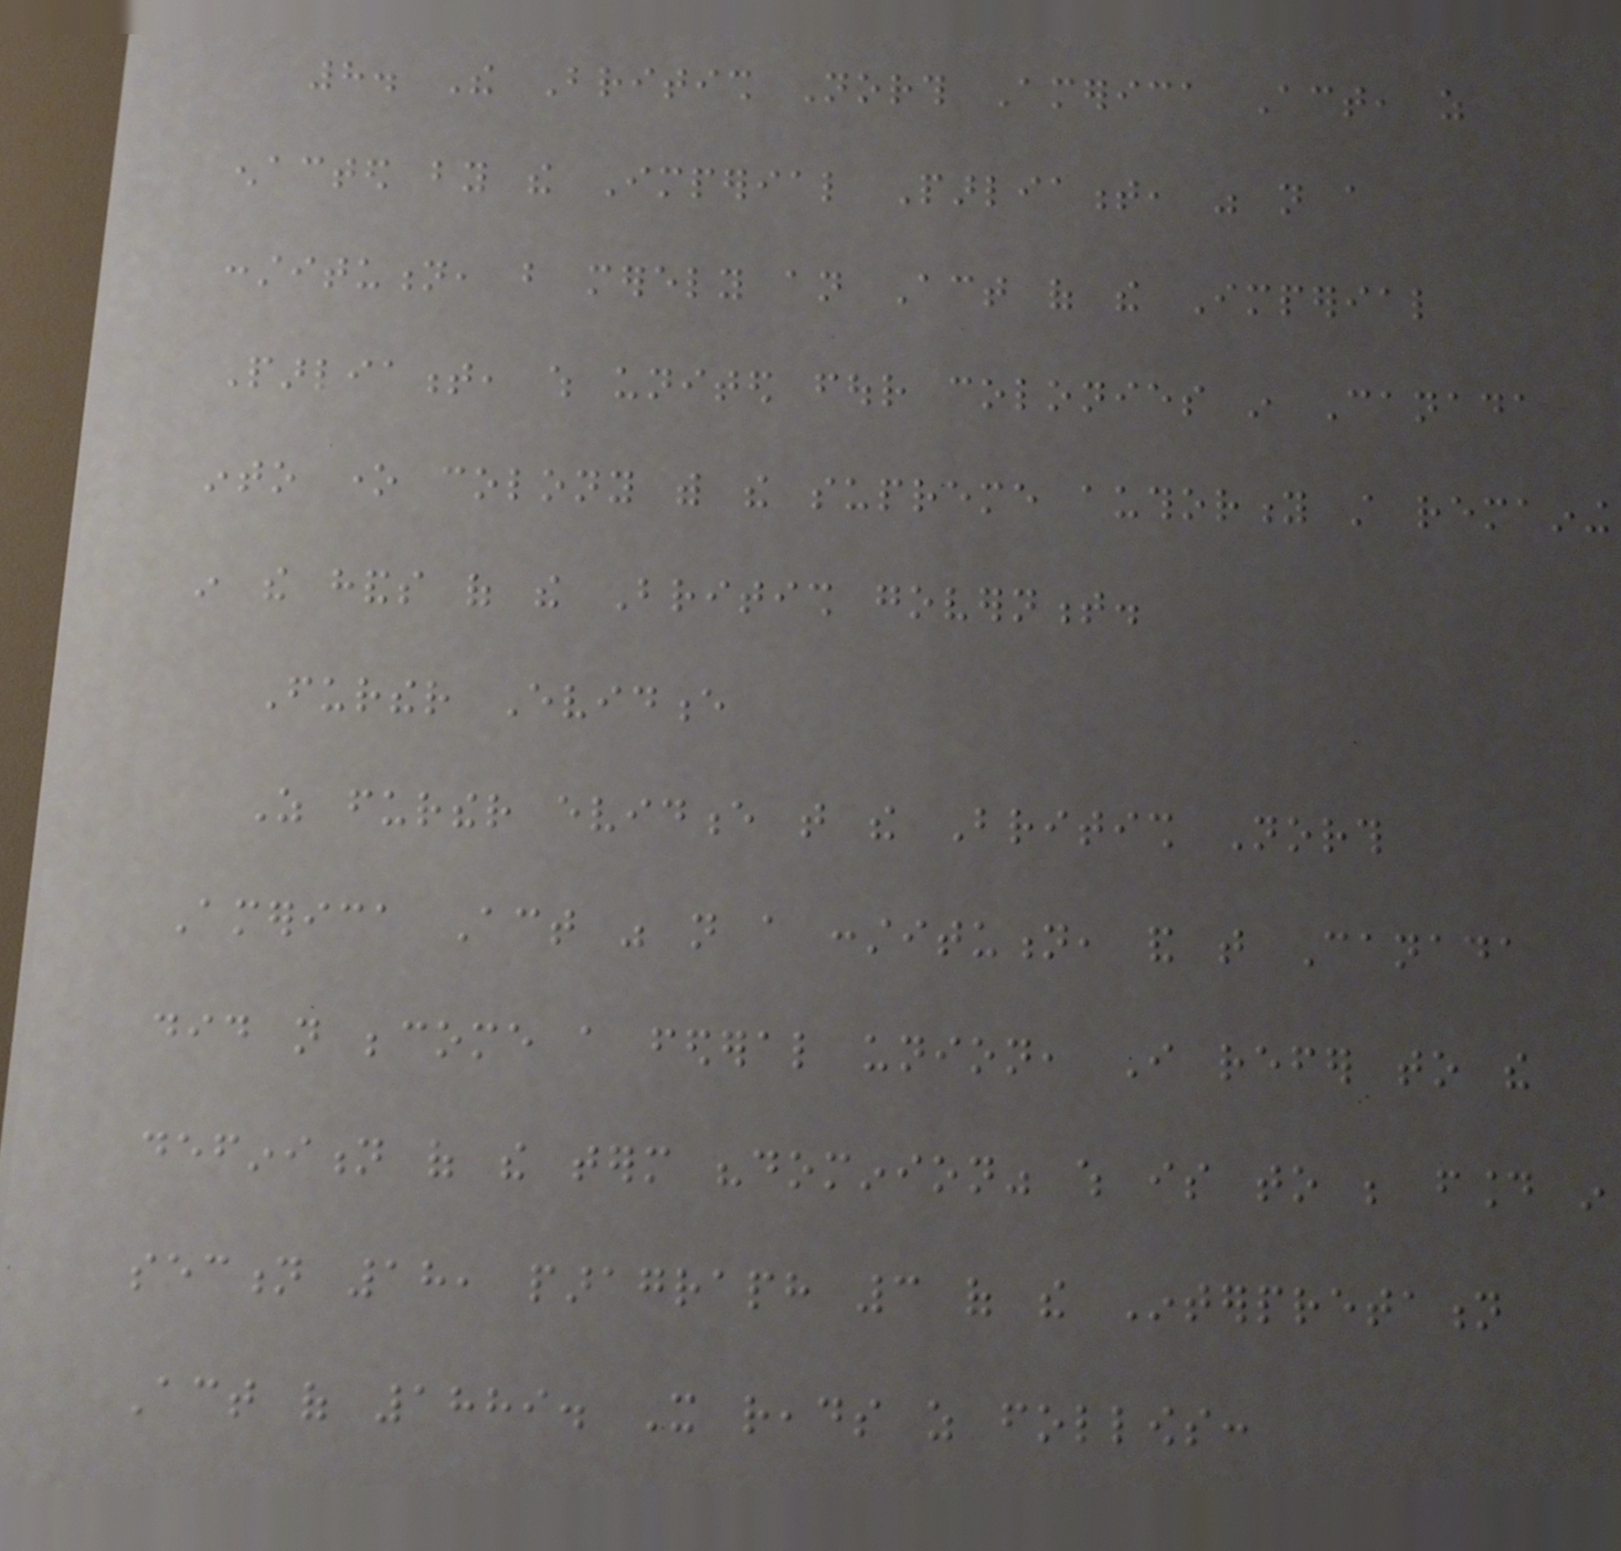8. The British North America Act, as
enacted by the Imperial Parliament, was not a
constitution, but merely an Act of the Imperial
Parliament, which united four colonies in Canada
into one colony with the supreme authority still remaining
in the hands of the British government.
Further Evidence
As further evidence that the British North
America Act was not a constitution, and that Canada
did not become a federal union, I refer to the
definition of the term "dominion" which is to be found in
section 18, paragraph 3 of the Interpretation
Act of 1889. It reads as follows:
